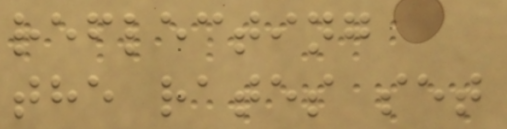reflecting
the rates set
